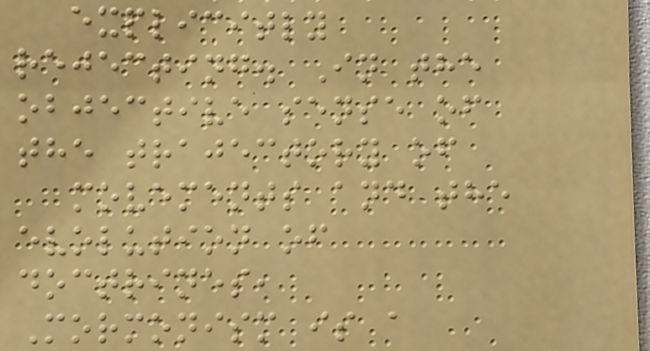explicitly
rejecting. In the
objective sense of
the trajectory of
movements and the
evolution of
doctrines,
Mormonism is a
